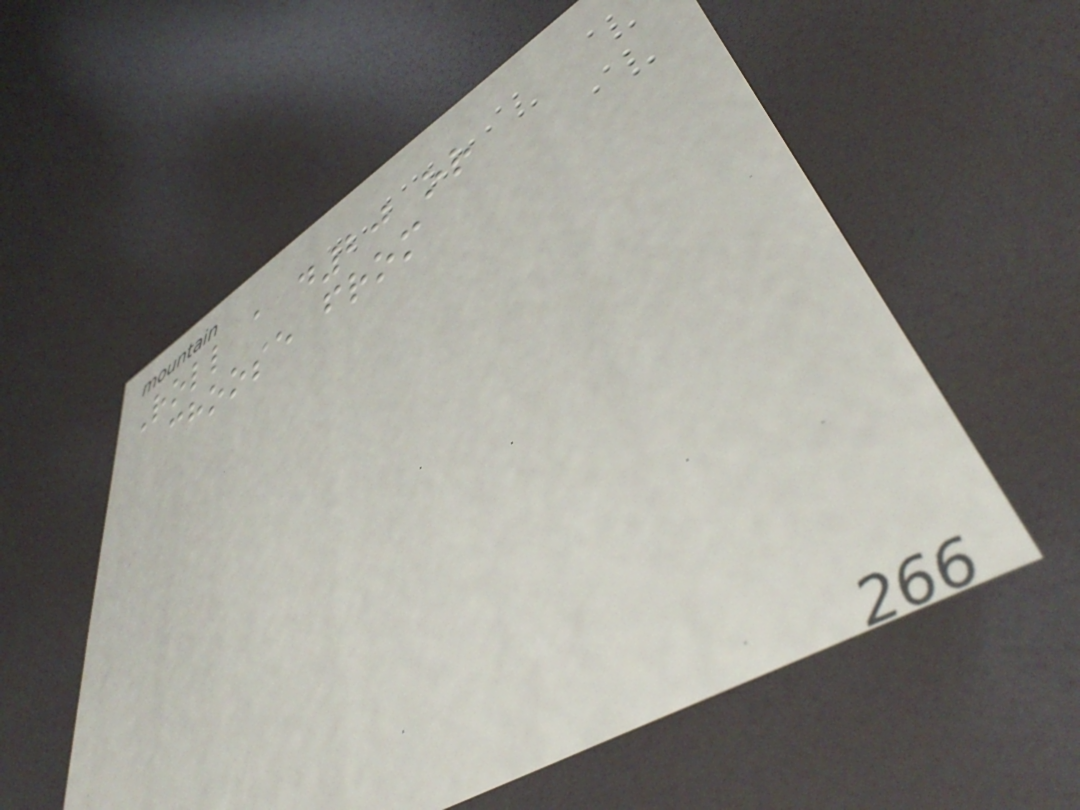Roll a d20 or
choose from
